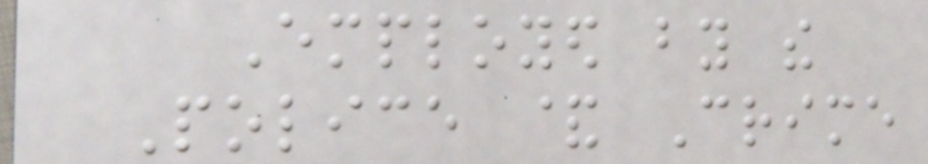Employed by the
Police & Crime
